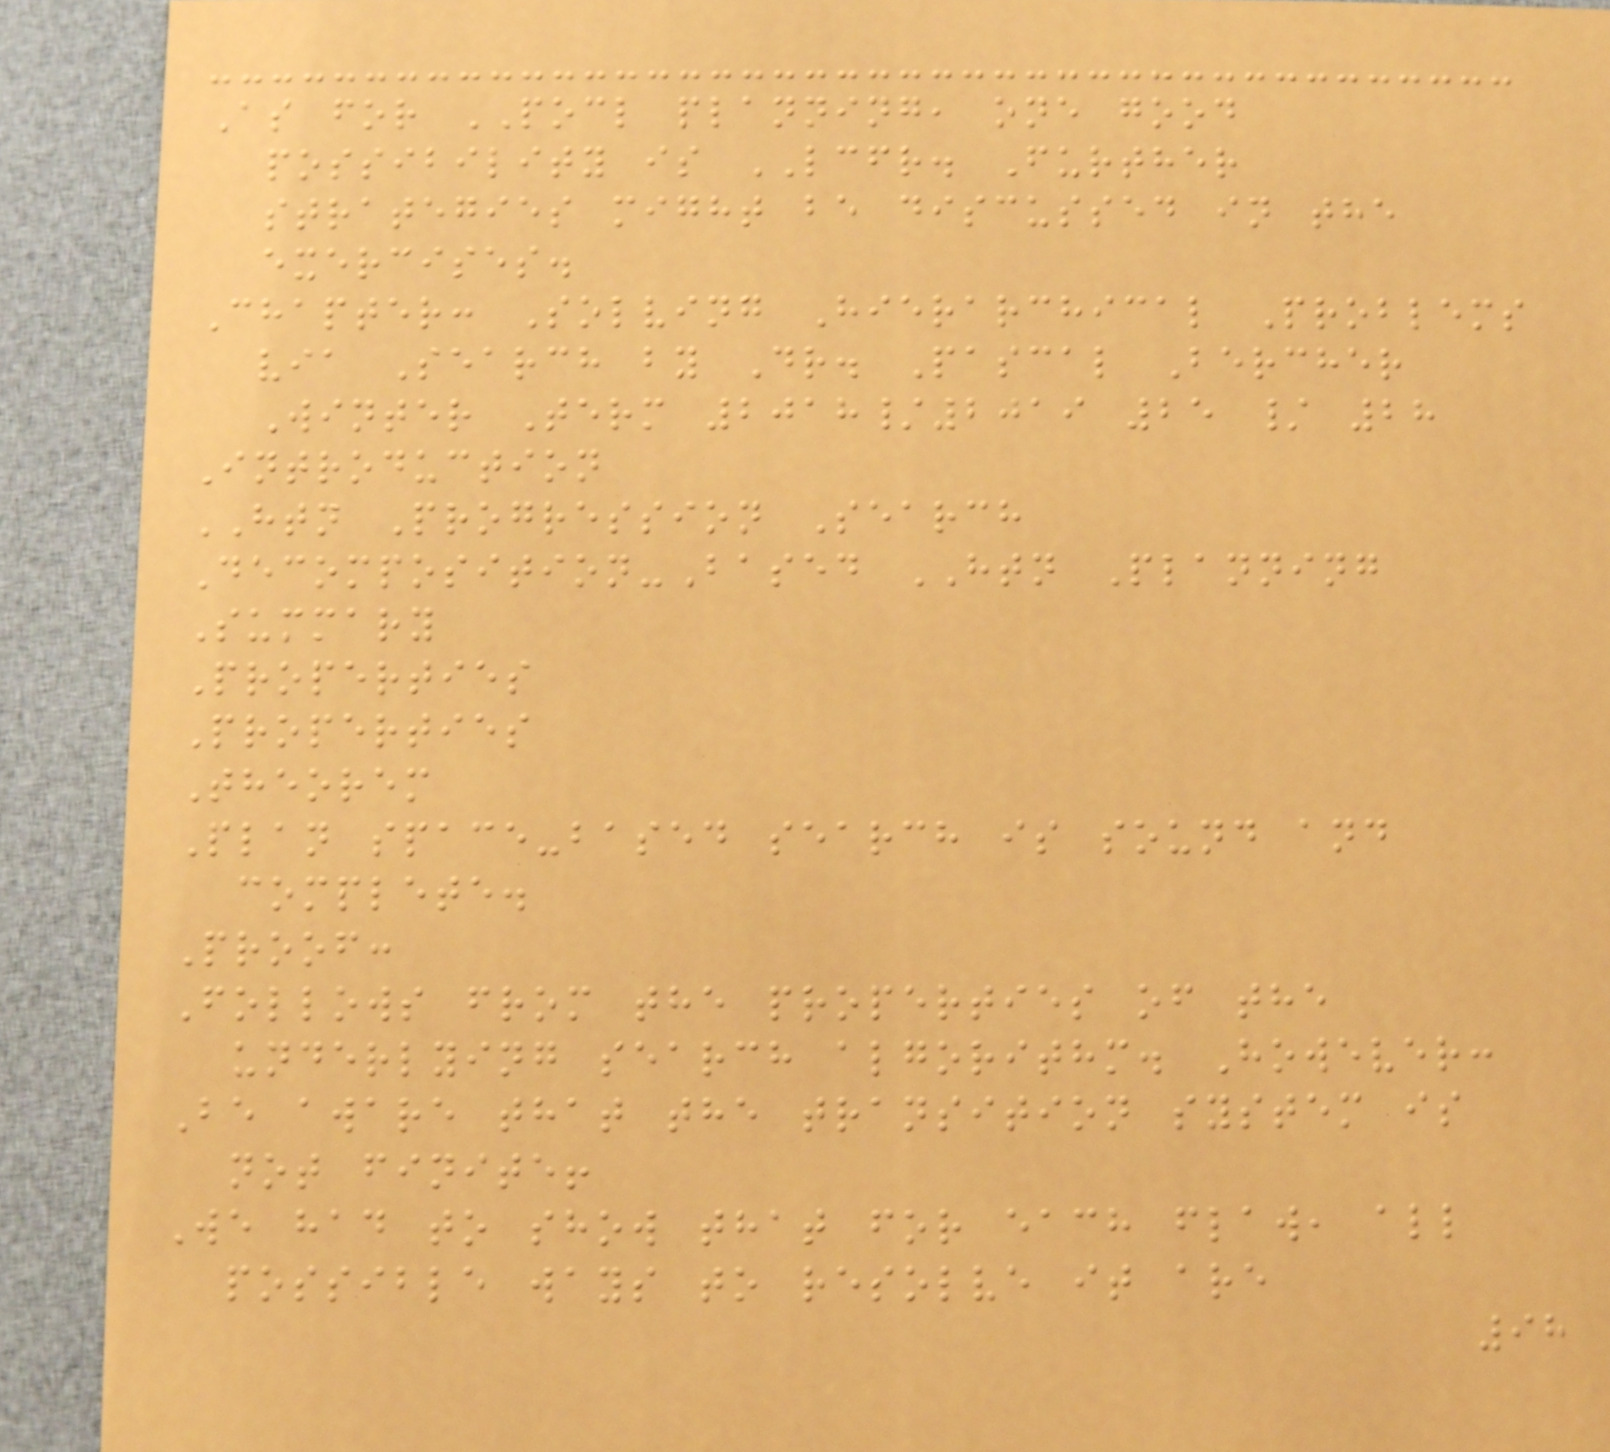As for POCL planning, one good
possibility is LCFR. Further
strategies might be discussed in the
exercises.
Chapter: Solving Hierarchical Problems
via Search by Dr. Pascal Bercher
Winter Term 2018/2019 25 / 28
Introduction
HTN Progression Search
Decomposition-Based HTN Planning
Summary
Properties
Properties
Theorem
Plan space-based search is sound and
complete.
Proof:
Follows from the properties of the
underlying search algorithm. However:
Be aware that the transition system is
not finite!
We had to show that for each flaw, all
possible ways to resolve it are
98
